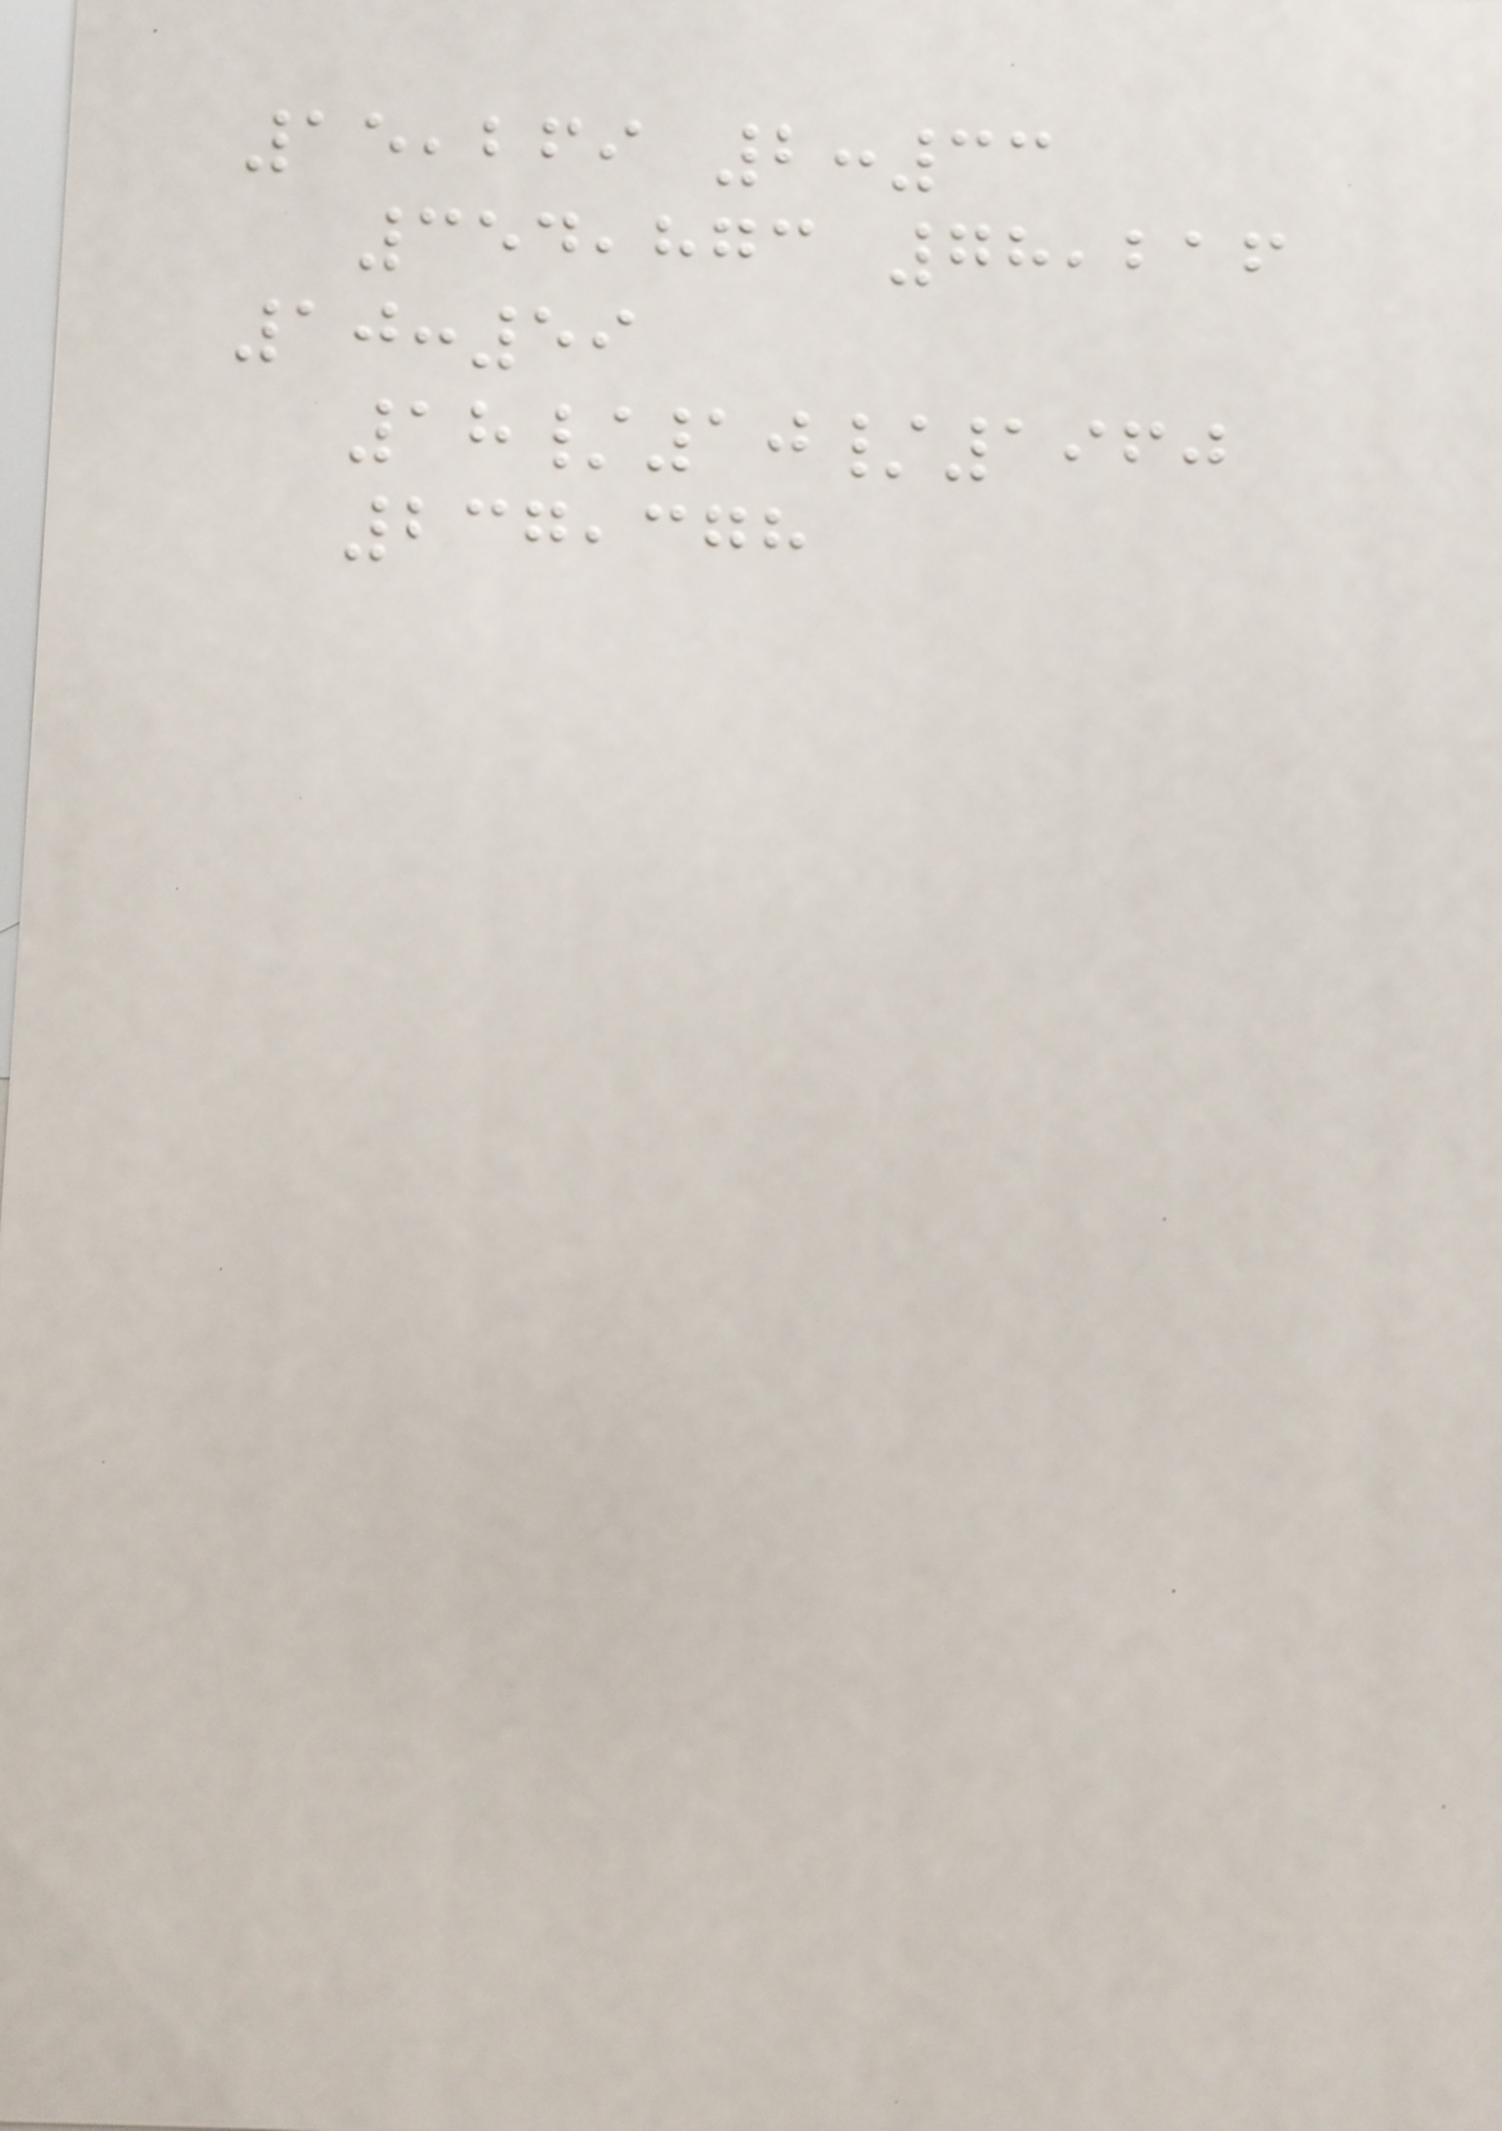15,269 2:33
354,873 78,216
10:59
18/10/1960
237,378
